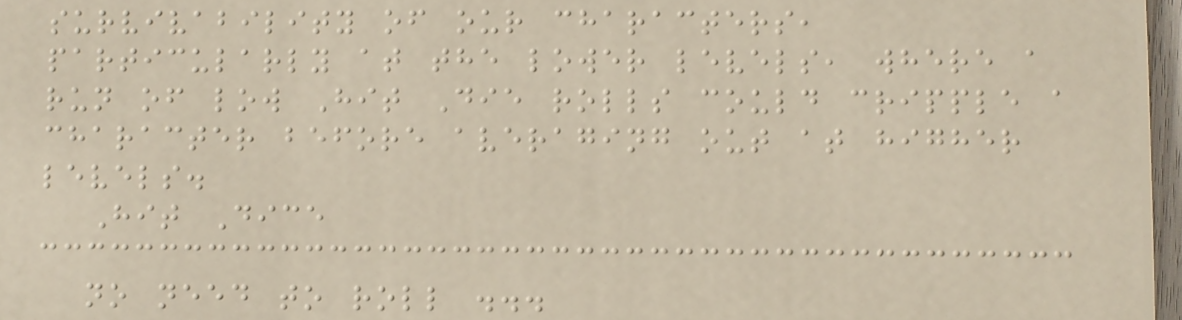survivability of our characters,
particularly at the lower levels, where a
run of low Hit Die rolls could cripple a
character before averaging out at higher
levels.
Hit Dice
no need to roll ...
